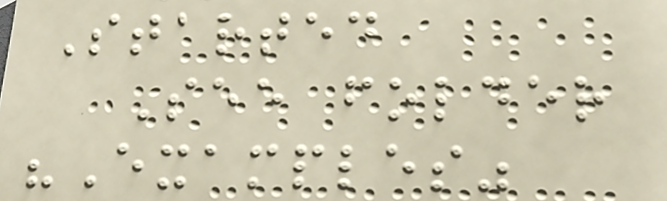Started
See folder
"Examples"
